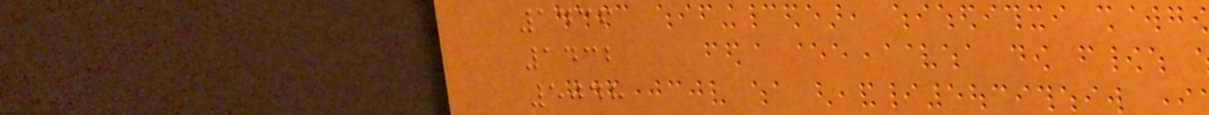1436
1432
5048
